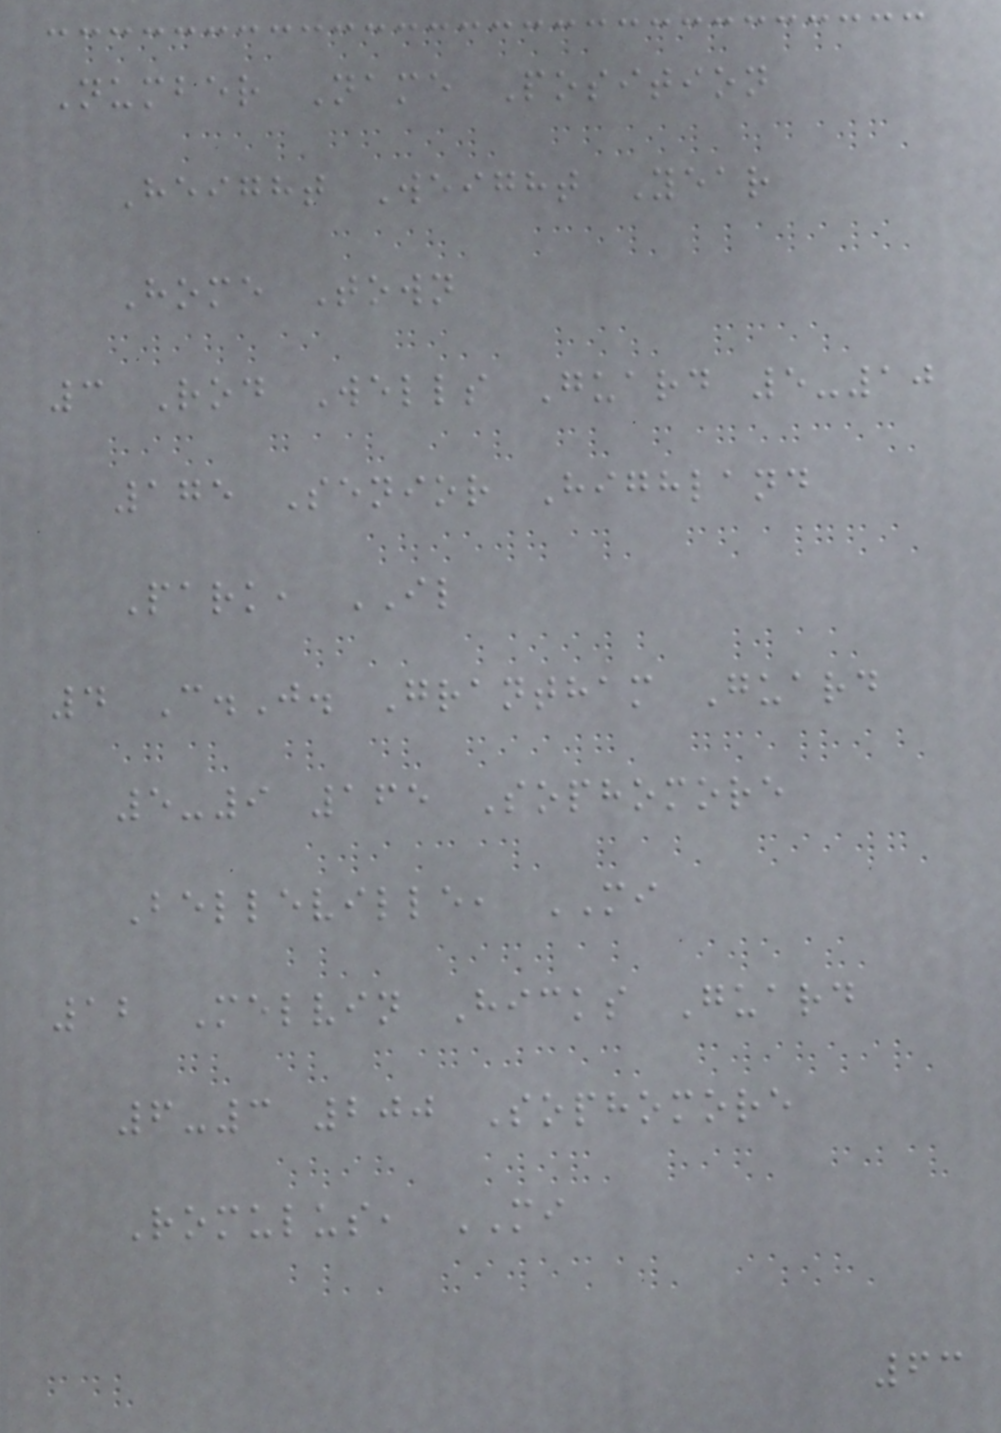Number Name Position
Height Weight Year
Home Town
3 Rod Wells Guard 5-10
175 Senior Highland
Park, IL
4 C.J. Grantham Guard
5-9 165 Sophomore
Belleville, MI
12 Melvin Hicks Guard
6-3 200 Sophomore
Romulus, MI
63
